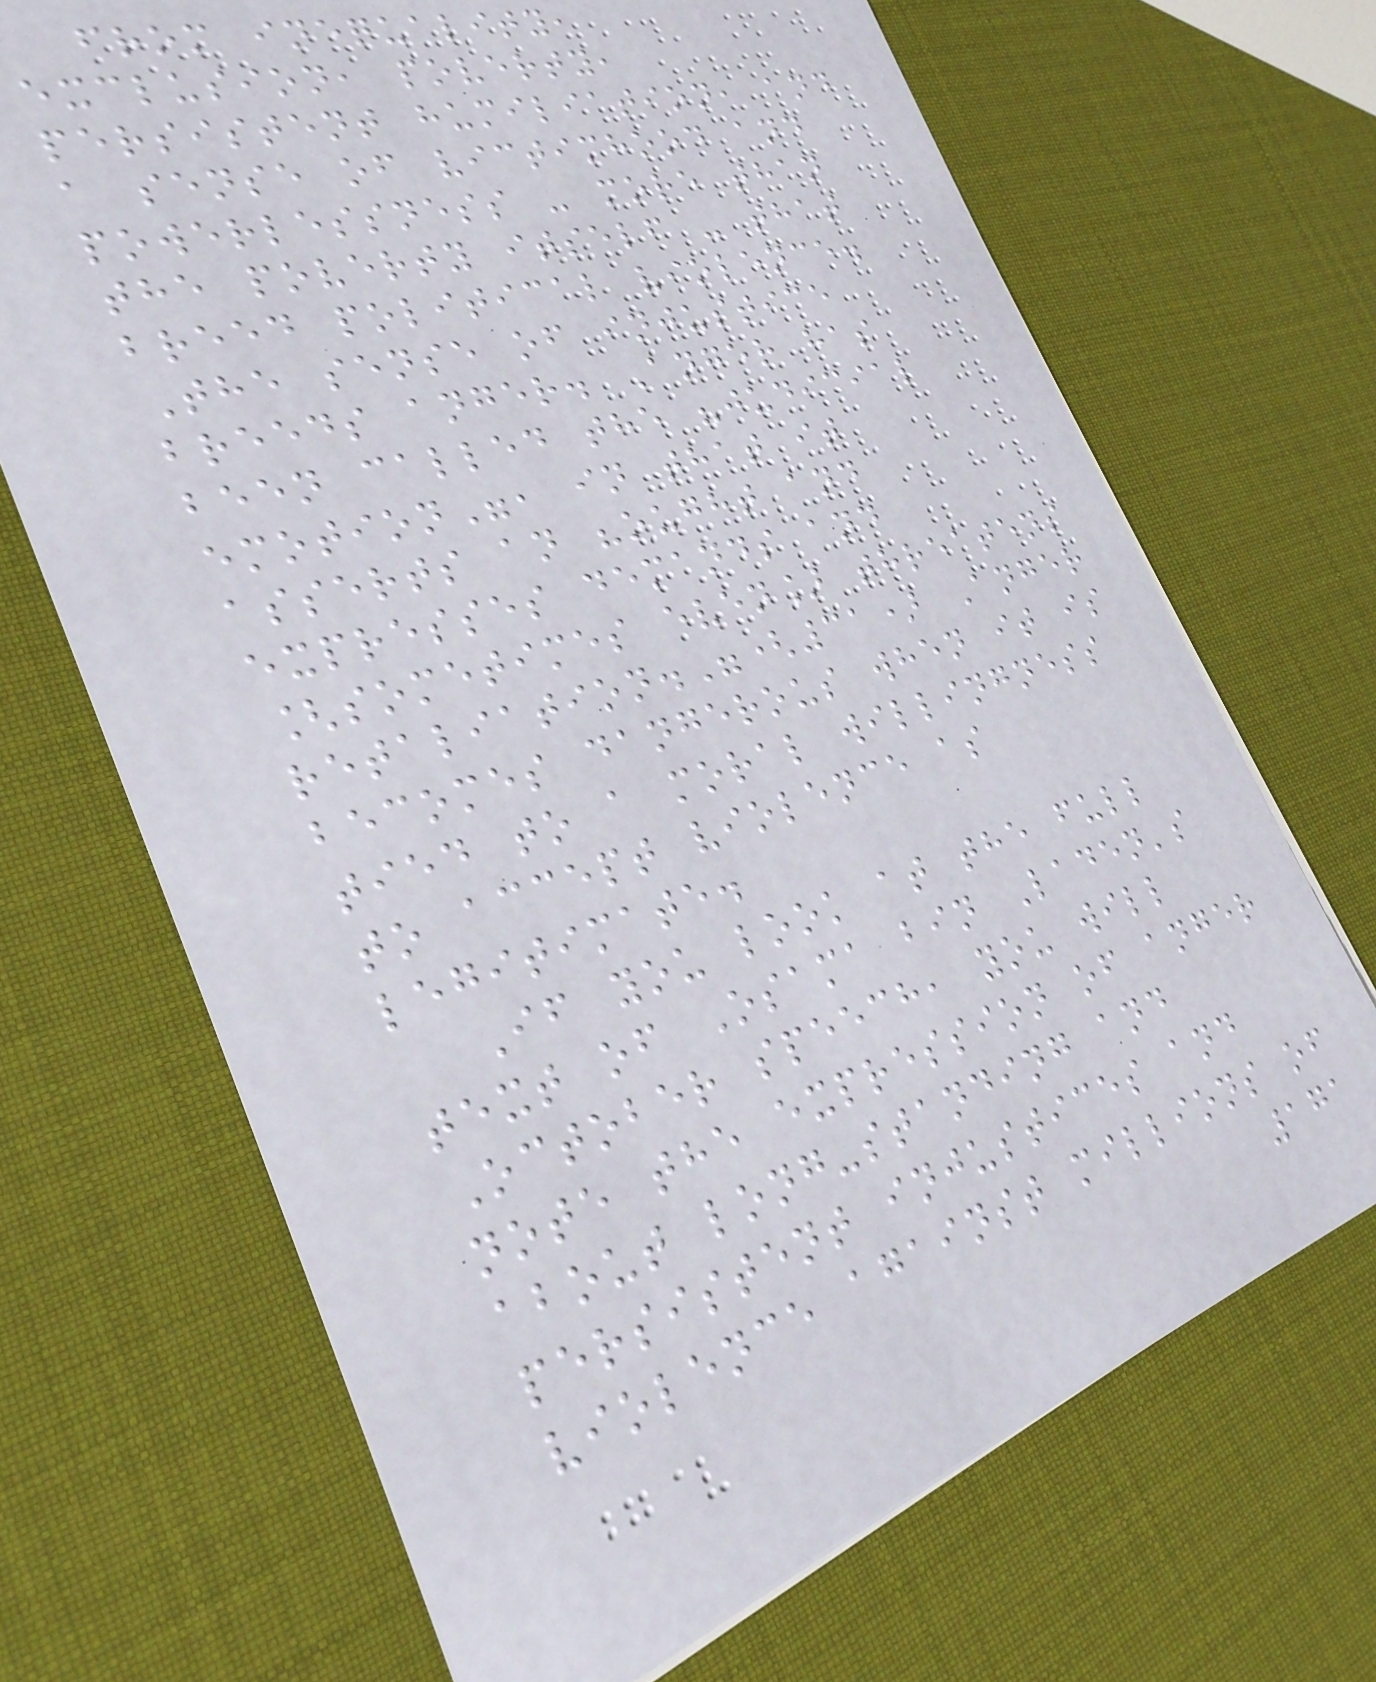from inequality,
exclusion, poverty,
persistent humiliation, and
a sense of victimhood and
powerlessness - more than
the poverty itself - that
breed political violence.
The sense of injustice
breeds anger. Anger has
been called the "judicial
emotion", in that it
asserts an "ought and
expresses demands and
[sometimes even] threatens
retaliation."(31) Anger
becomes dangerous when it is
tied to a moral willingness
to accept violence as
legitimate.
If you look at the full
text of Osama bin Laden's
October speech, you will
note the expression of anger
about long-standing and
persistent injustices and
violence against millions of
171
